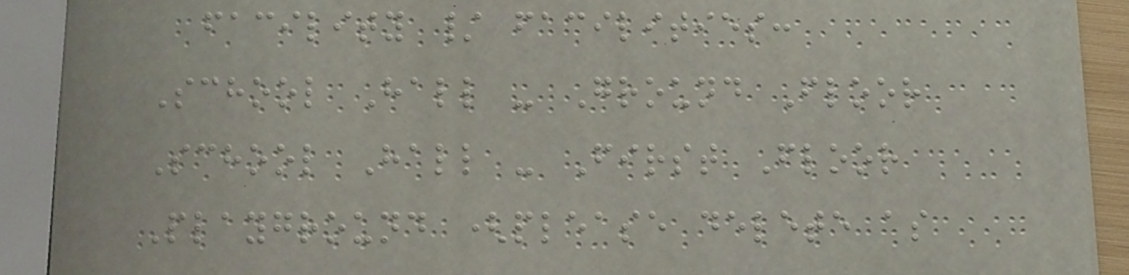facility / facilities:
School Hall - Ground Floor
School Hall - First Floor
Playground (please delete as
